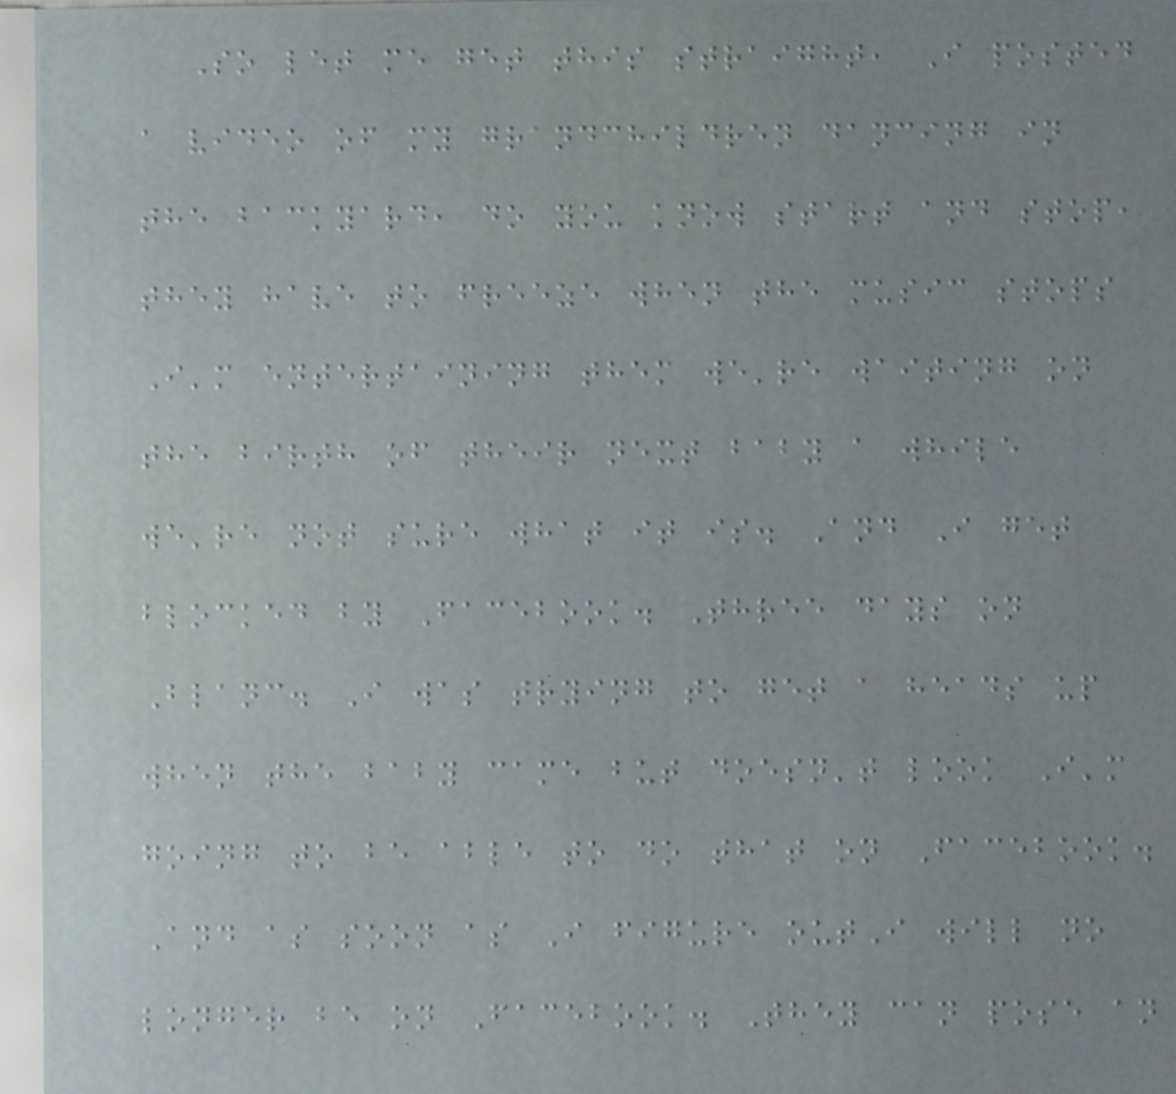So let me get this straight, I posted
a video of my grandchildren dancing in
the backyard, do you know start and stop,
they have to freeze when the music stops
I'm entertaining them we're waiting on
the birth of their next baby a while
we're not sure what it is. And I get
blocked by Facebook. Three days on
Blanc. I was trying to get a heads up
when the baby came but doesn't look I'm
going to be able to do that on Facebook.
And as soon as I figure outI will no
longer be on Facebook. They can pose an
